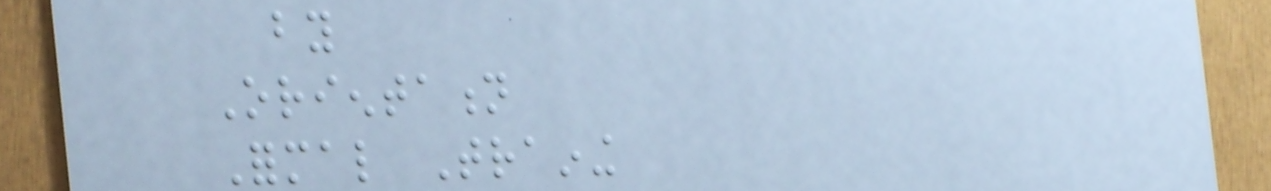by
Orientation
Formal Training
